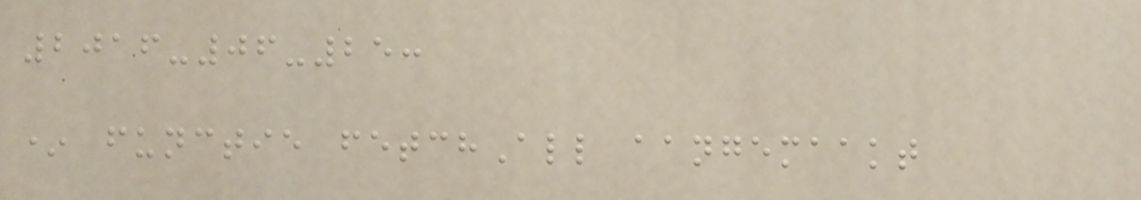2016-06-25:
* functie fetchAll aangemaakt
